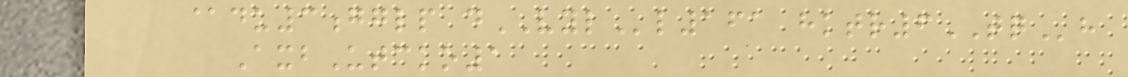@du3gglp dVYLl161 hktr6TQh
AxbUtcko1
